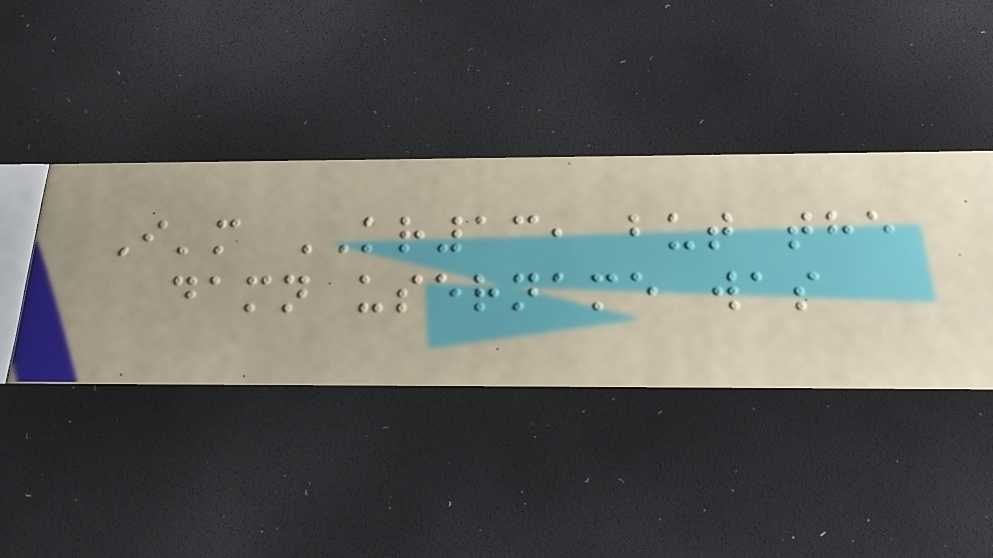I'm KR13, but the
damn username was
